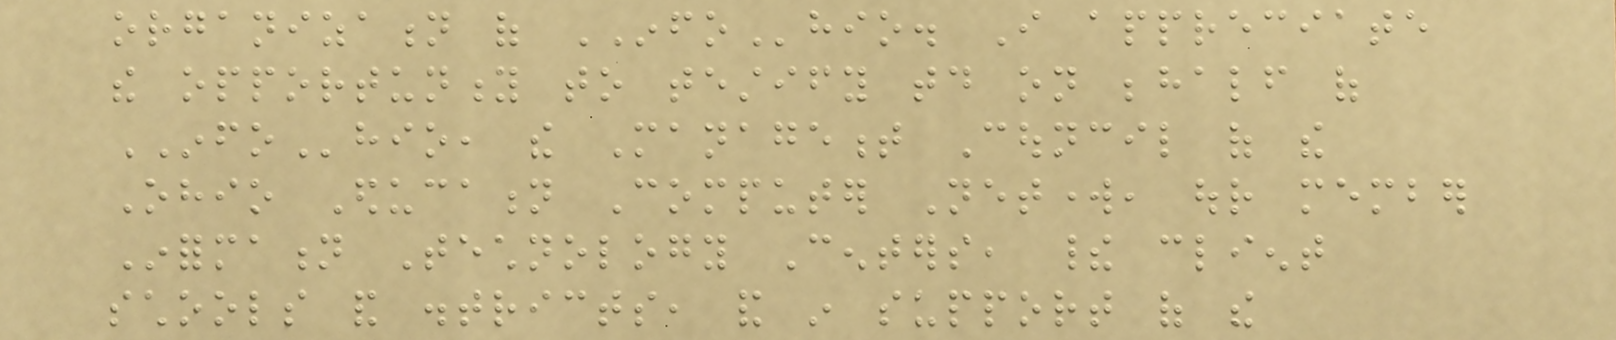organization of INFOhio. I appreciate
the opportunity to testify today on behalf of
INFOhio, the Management Council of the
Ohio Education Computer Network, our member
Information Technology Centers, their client
schools and districts, and in support of the
